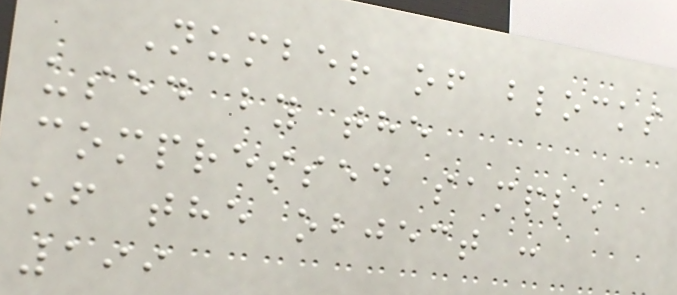Number of blocks
used by the
compressed sample
of the object :
199
